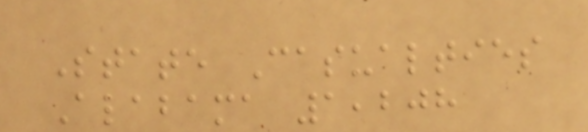State Casualties
Alabama 1,208
